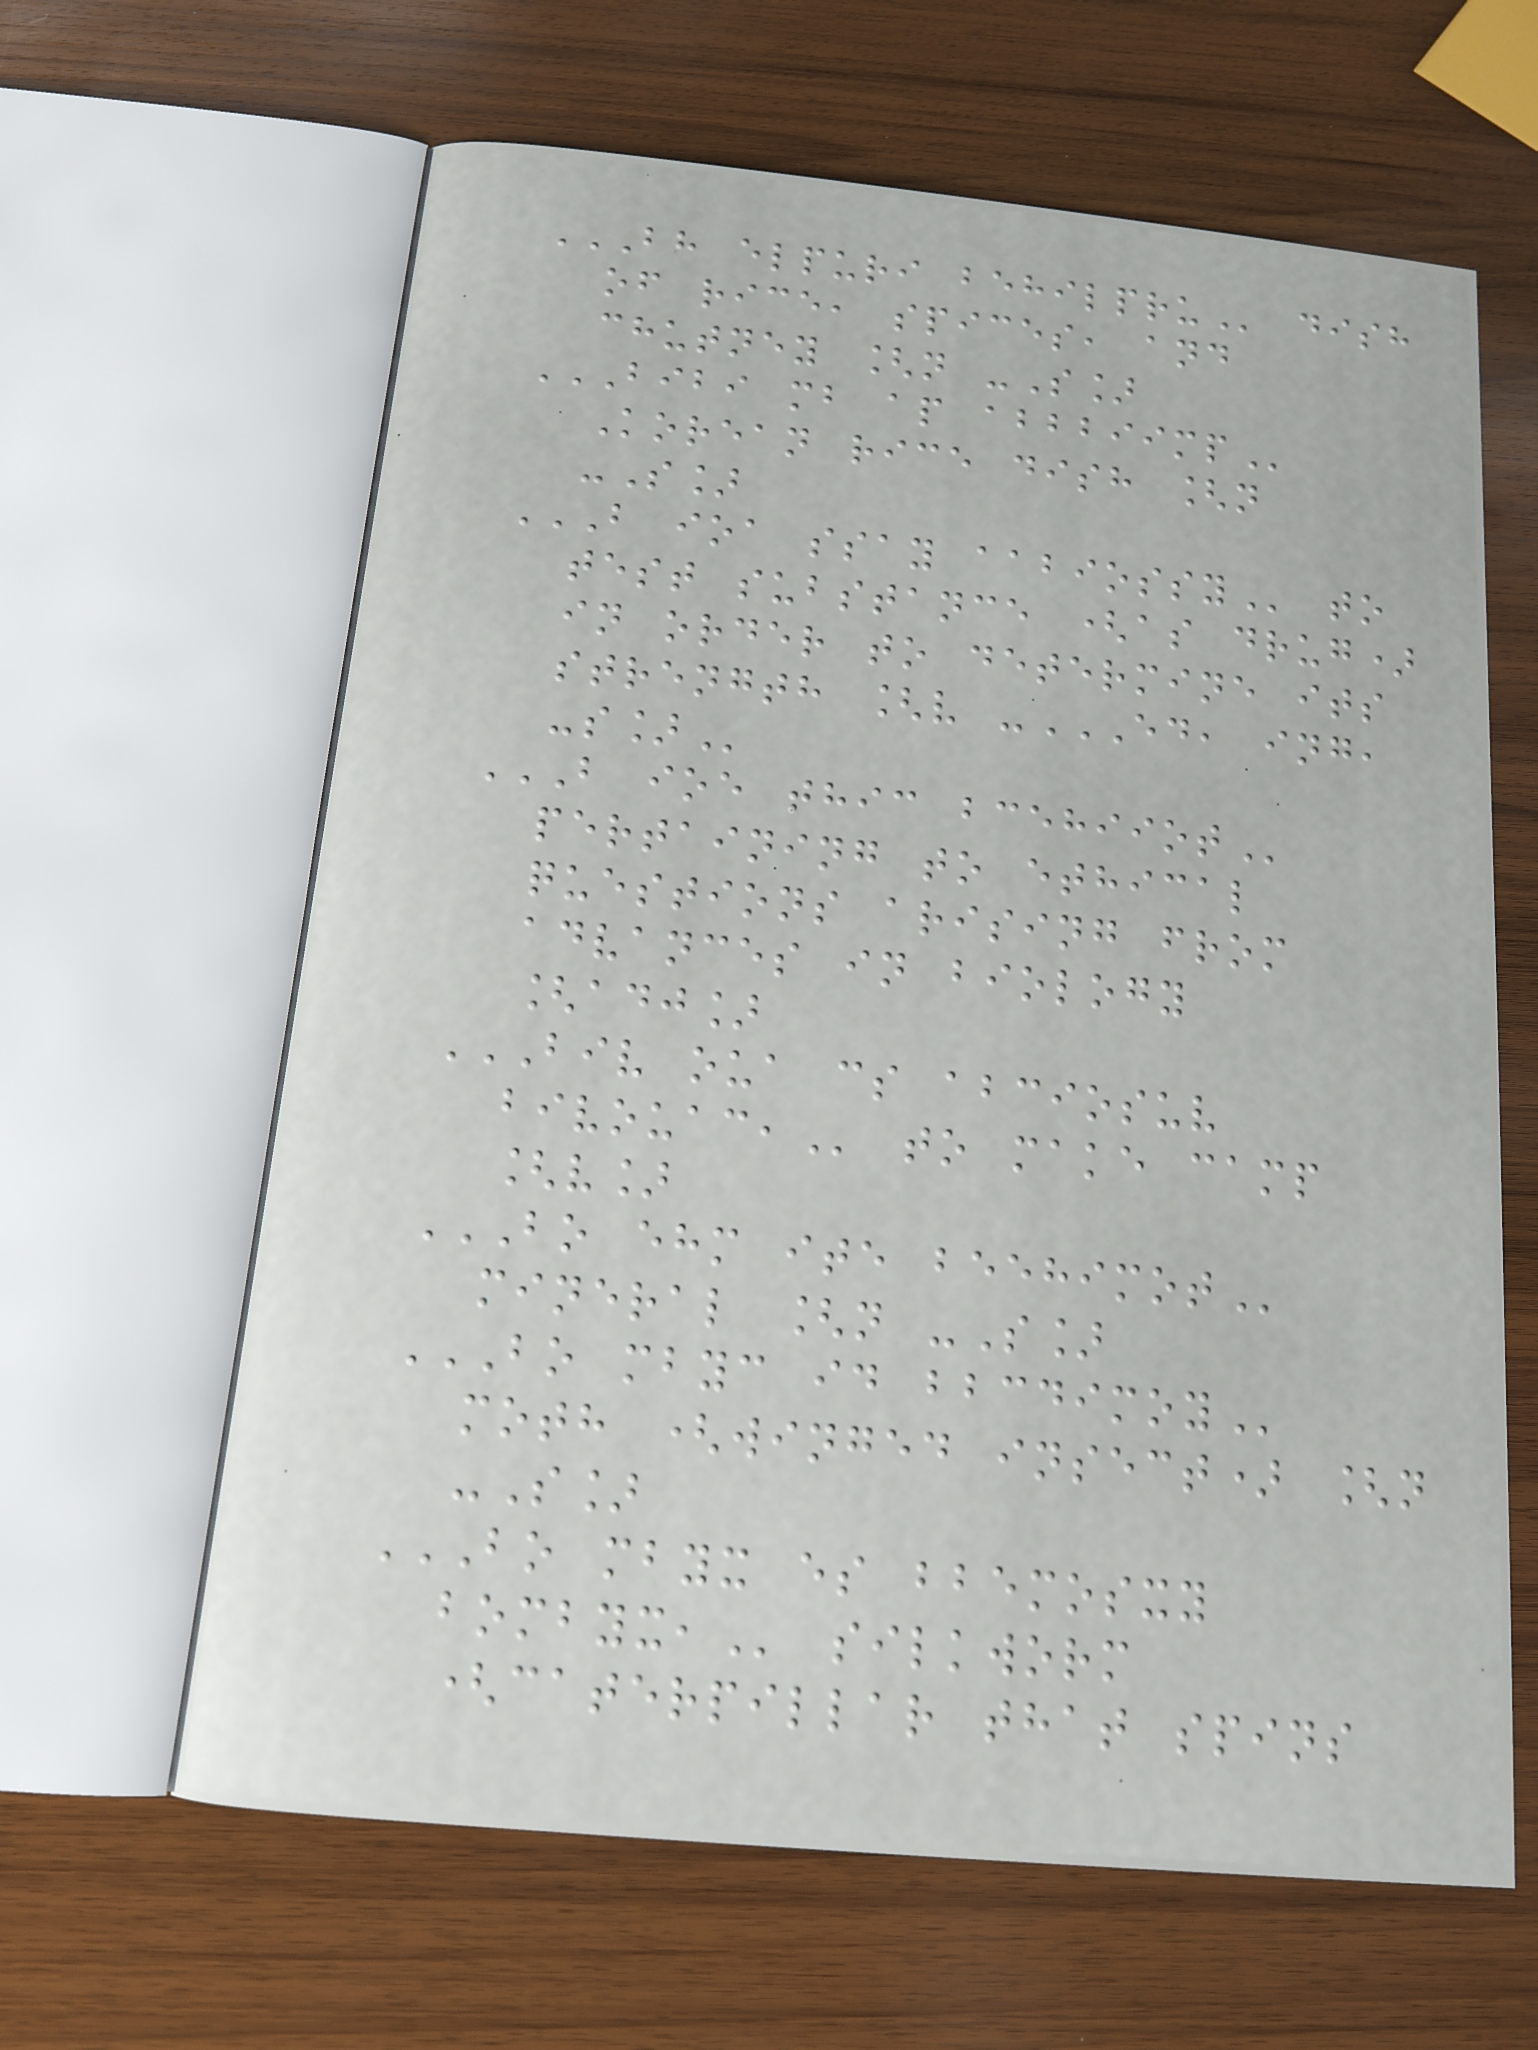BH ELPURI BEHILPRU dish
of rice, spices, and
chutney [n -S]
BIBI MB AP ABBBIIMP
Korean rice dish [n
-S]
B IOA SSAY AABIOSSY to
test substance (as drug)
in order to determine its
strength [v -ED, ING,
-S]
B IOE THIC BCEHIIOT
pertaining to ethical
questions arising from
advances in biology
[adj]
BIV OUA CS ABCIOSUV
BIVOUAC, to make camp
[v]
BO EHM ITE BEEHIMOT
mineral [n -S]
BO MBYC ID BBCDIMOY
moth (winged insect) [n
-S]
BO MBYX ES BBEMOSXY
BOMBYX, silkworm
(caterpillar that spins
